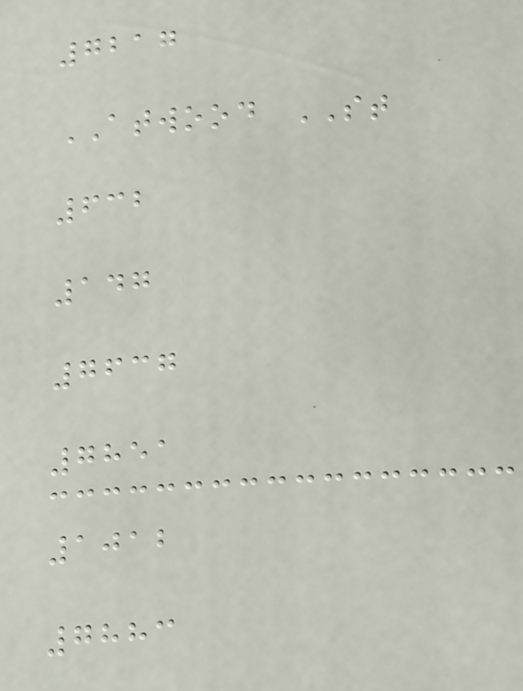7217
ATWOOD ST
632
147
7637
7851
1012
7883
